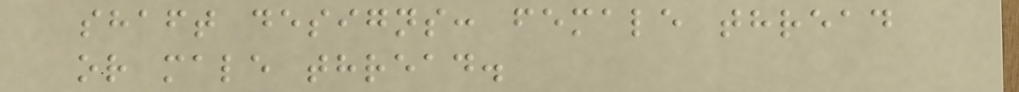shaft designs: female thread
or male thread.
